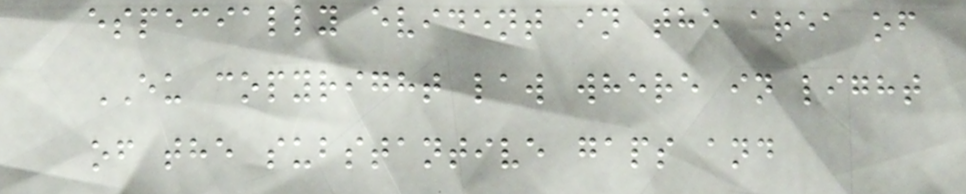especially evident in the area of
EU copyright law where in light
of the substantive gaps and
